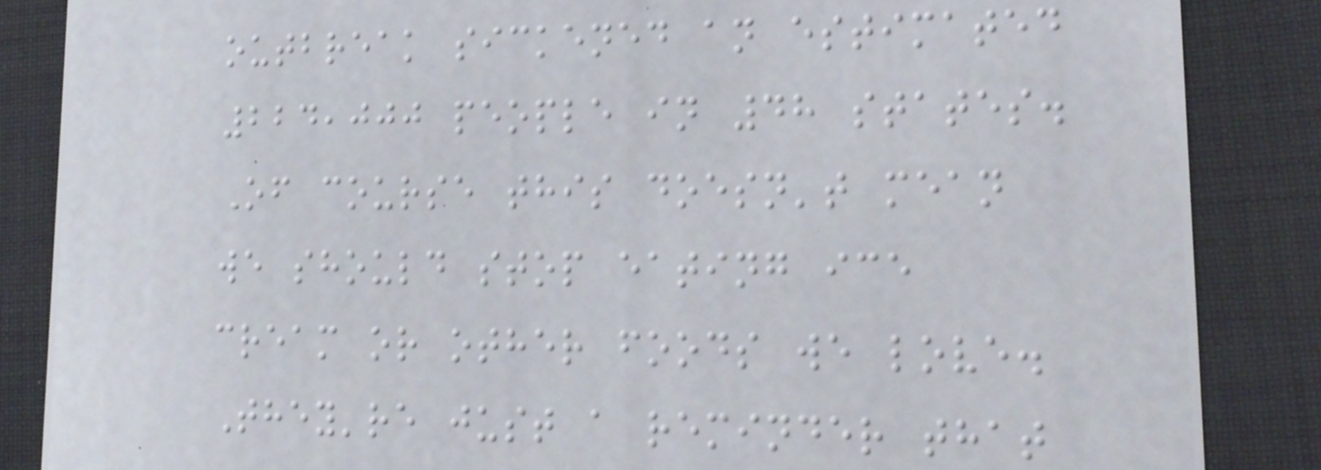outbreak sickened an estimated
224,000 people in 48 states.
Of course this doesn't mean
we should stop eating ice
cream or other foods we love.
They're just a reminder that
